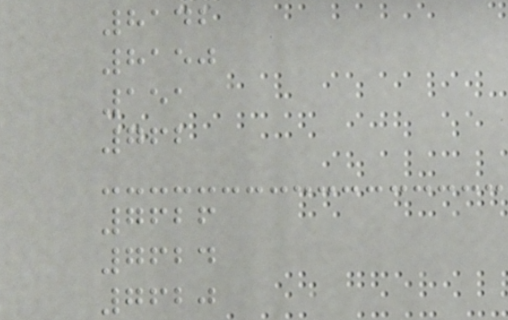8142
8150
151
762
7626
7624
7620
